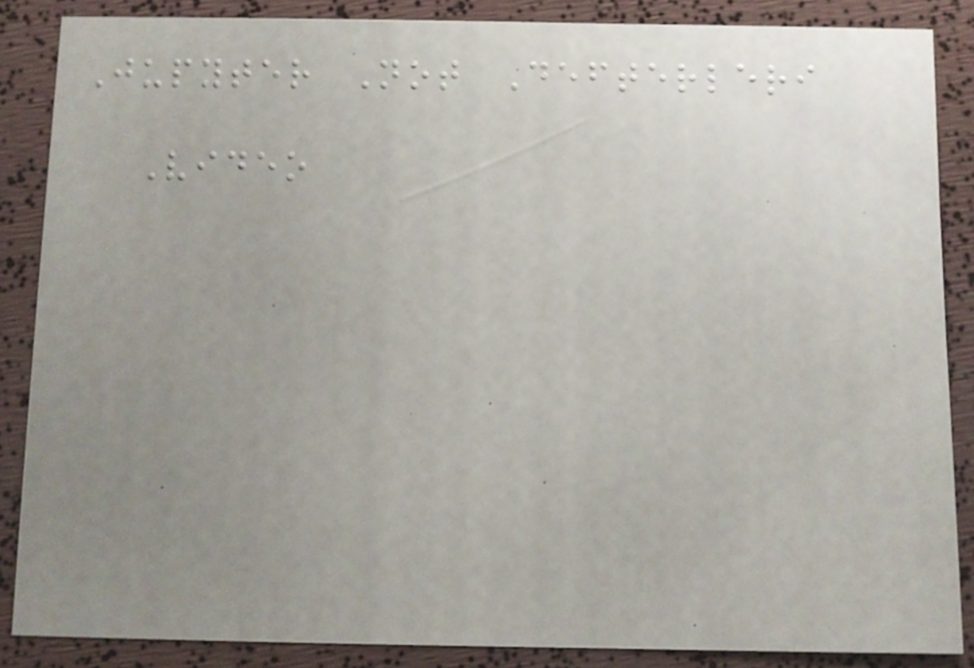Jupyter Not Defterleri
Video
